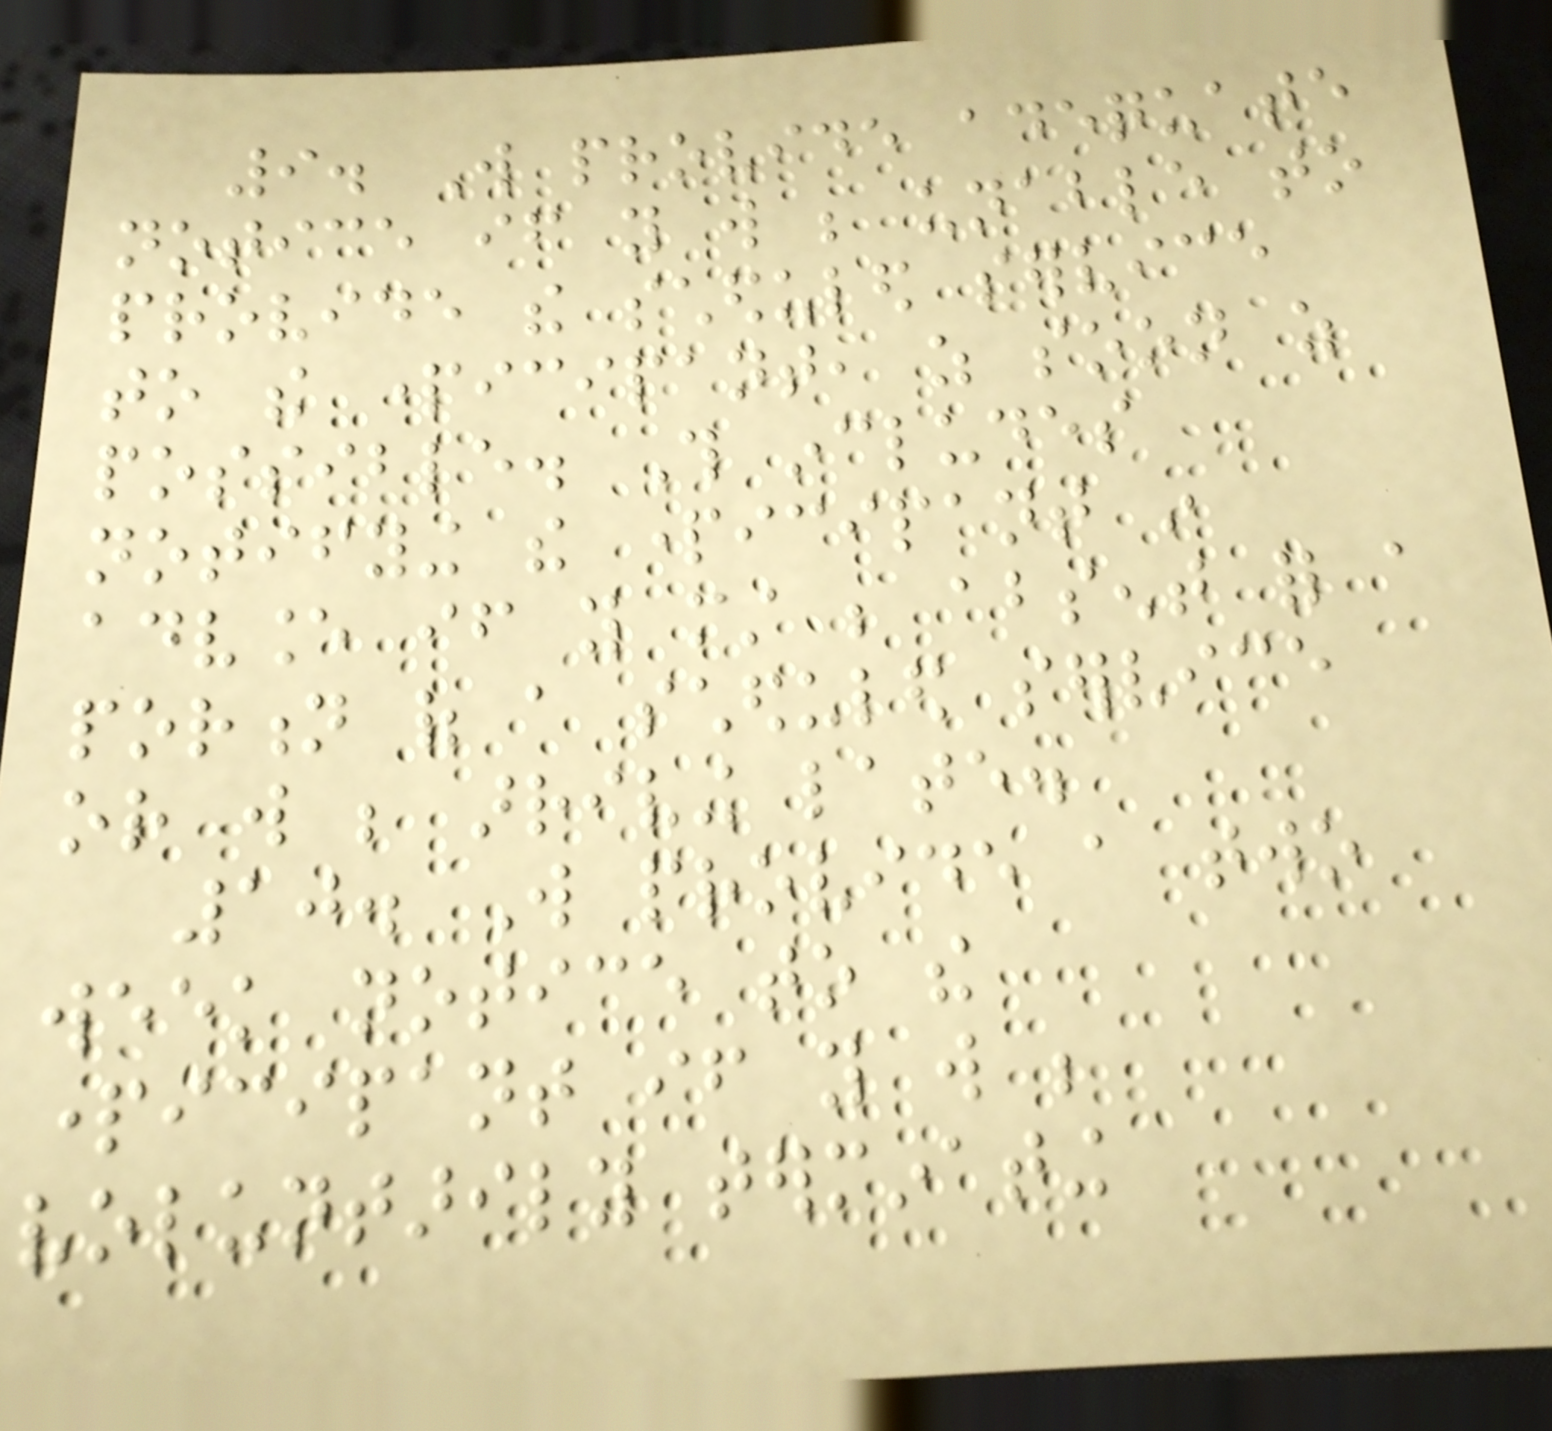9. Will provide adequate
notice if you will be unable to
provide the scheduled service
to the participant, as soon as
possible. This includes
notifying the participant in
advance if you must be absent for a
portion of a scheduled service
or will be arriving late.
10. Will provide a two
week notice to the
participant if you will be
voluntarily terminating
